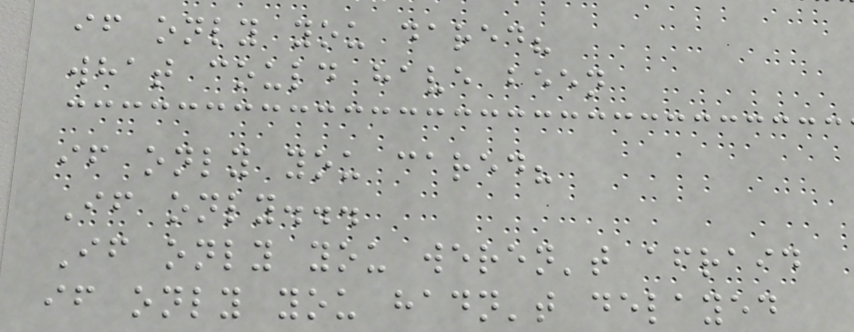if only you dared?
what could have been
if only you cared?
If only...
If only you weren't afraid
if only you hadn't delayed
